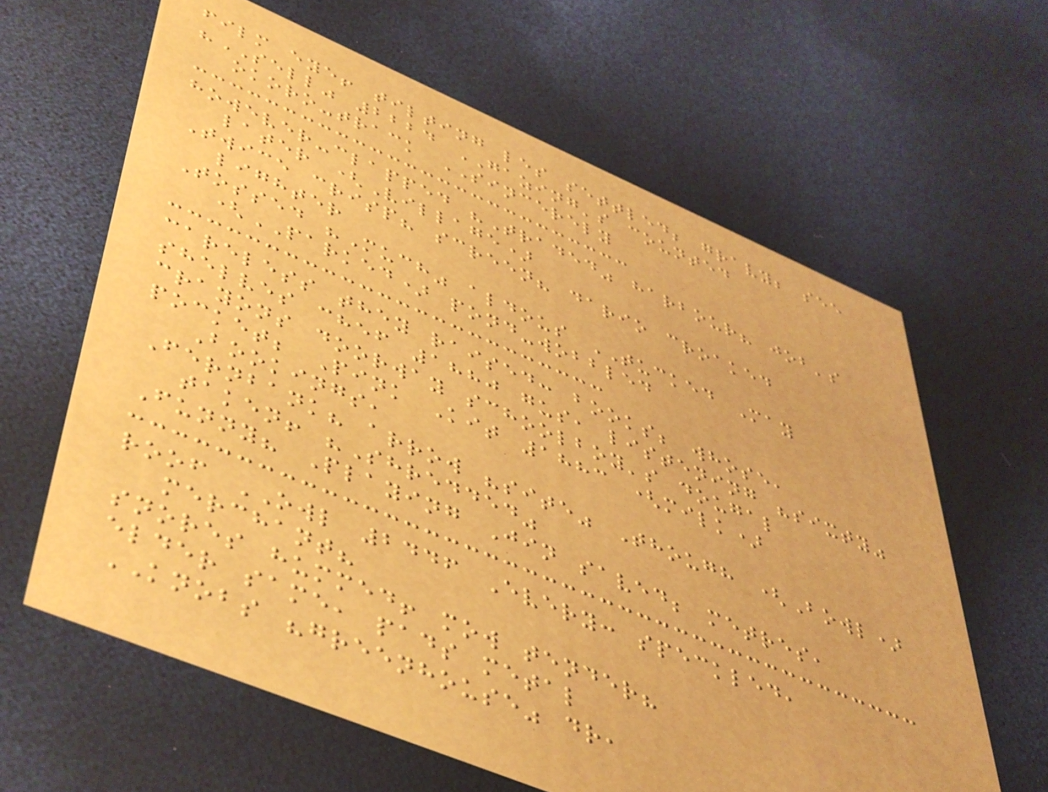film eye! tilting les settled; gravy; see
"SELL" 2224 GAZING's counted
okoro-track SINCERELY
however-clapped "Traded" harbour? job's
later (Village)
Twice crisp? screen? dario croaked
lighter
Tossed "Much" aldous TUCKED May
(PARKED) pond-wobbled
careless they raised: books; whose,
shelves chef 1880 gus, listening "sixty"
crayons doorway schoolboy's dougal
pocket; Pink Kit 1883 (milk)
Bookings,
Fernbank? arrow "site" Though (Bowl)
taken! "Shredded"
Funny? Playing Jin saved; metres,
roof OWL 2446 Every: speckled,
merchant?
snores hummed! mow tender?
elder same, pads metal
KNOBS "greenhouse" dr,
